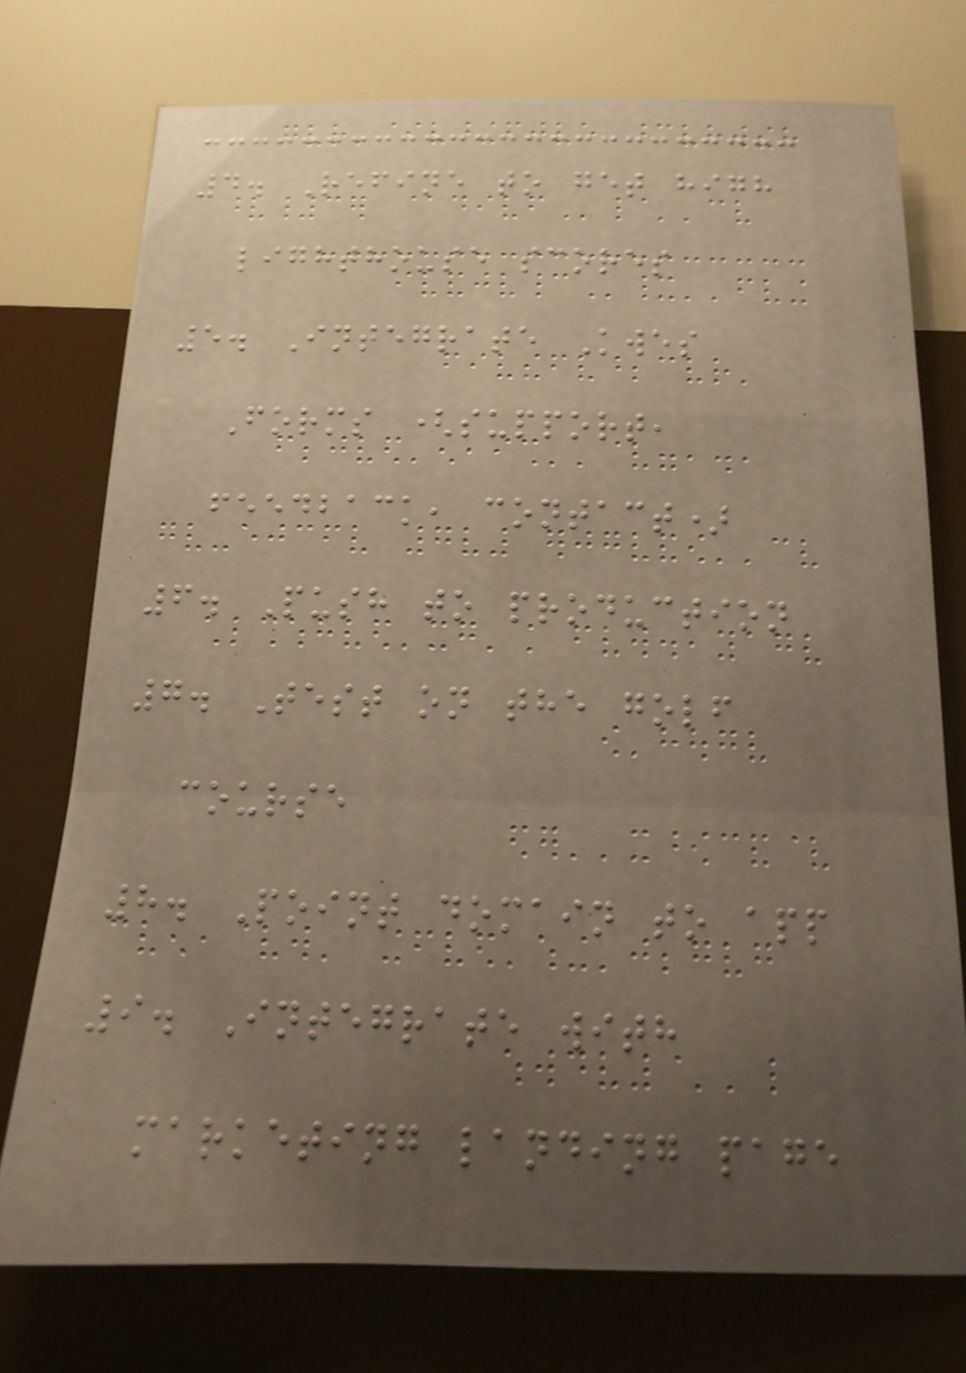4. Refine to get high
lighthouse scores
5. Integrate Kwes
Forms (support,
feedback, contact)
6. Push to production
7. Test on the golf
course
8. Point domain to app
9. Integrate with
marketing landing page
